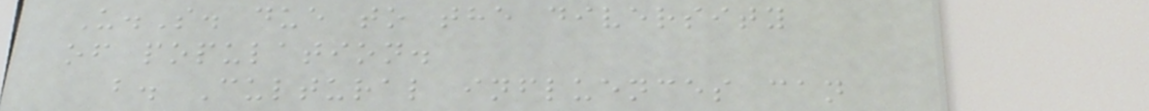U.S. due to the diversity
of population.
b. Cultural influences can
